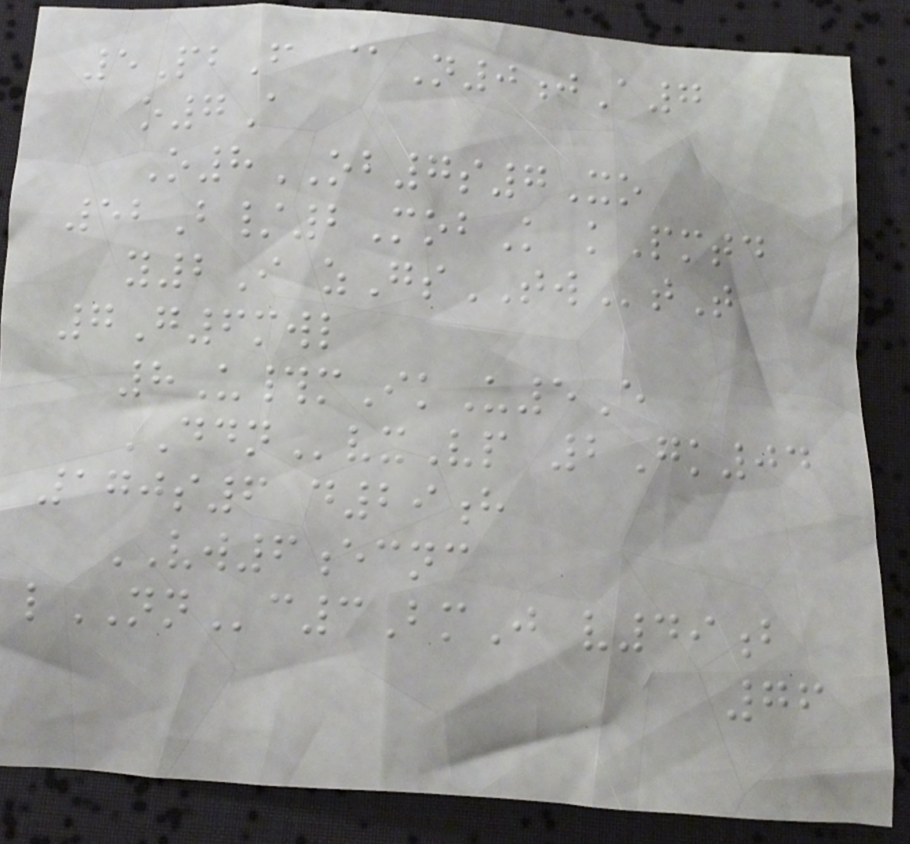5PbF @N0jA7
o7A
O8OB7s7Xo
52B/2MobK kPmtd
y2I zGsTWtT
7G6mwl
8U#mIkU5E
DDNvxVp 2Gk04
170s6 d29h
VW6ecnc
lNNc3BmJ v49b
76
